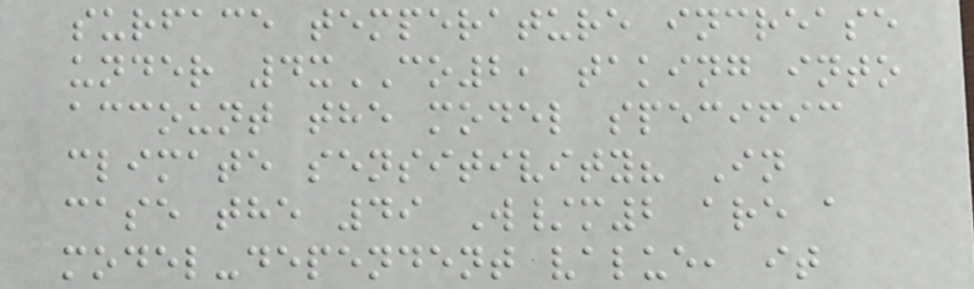surface temperature increase
under 4xCO2, taking into
account the model specific
climate sensitivity? In
case the 49 W/m2 are a
model-dependent value, it
